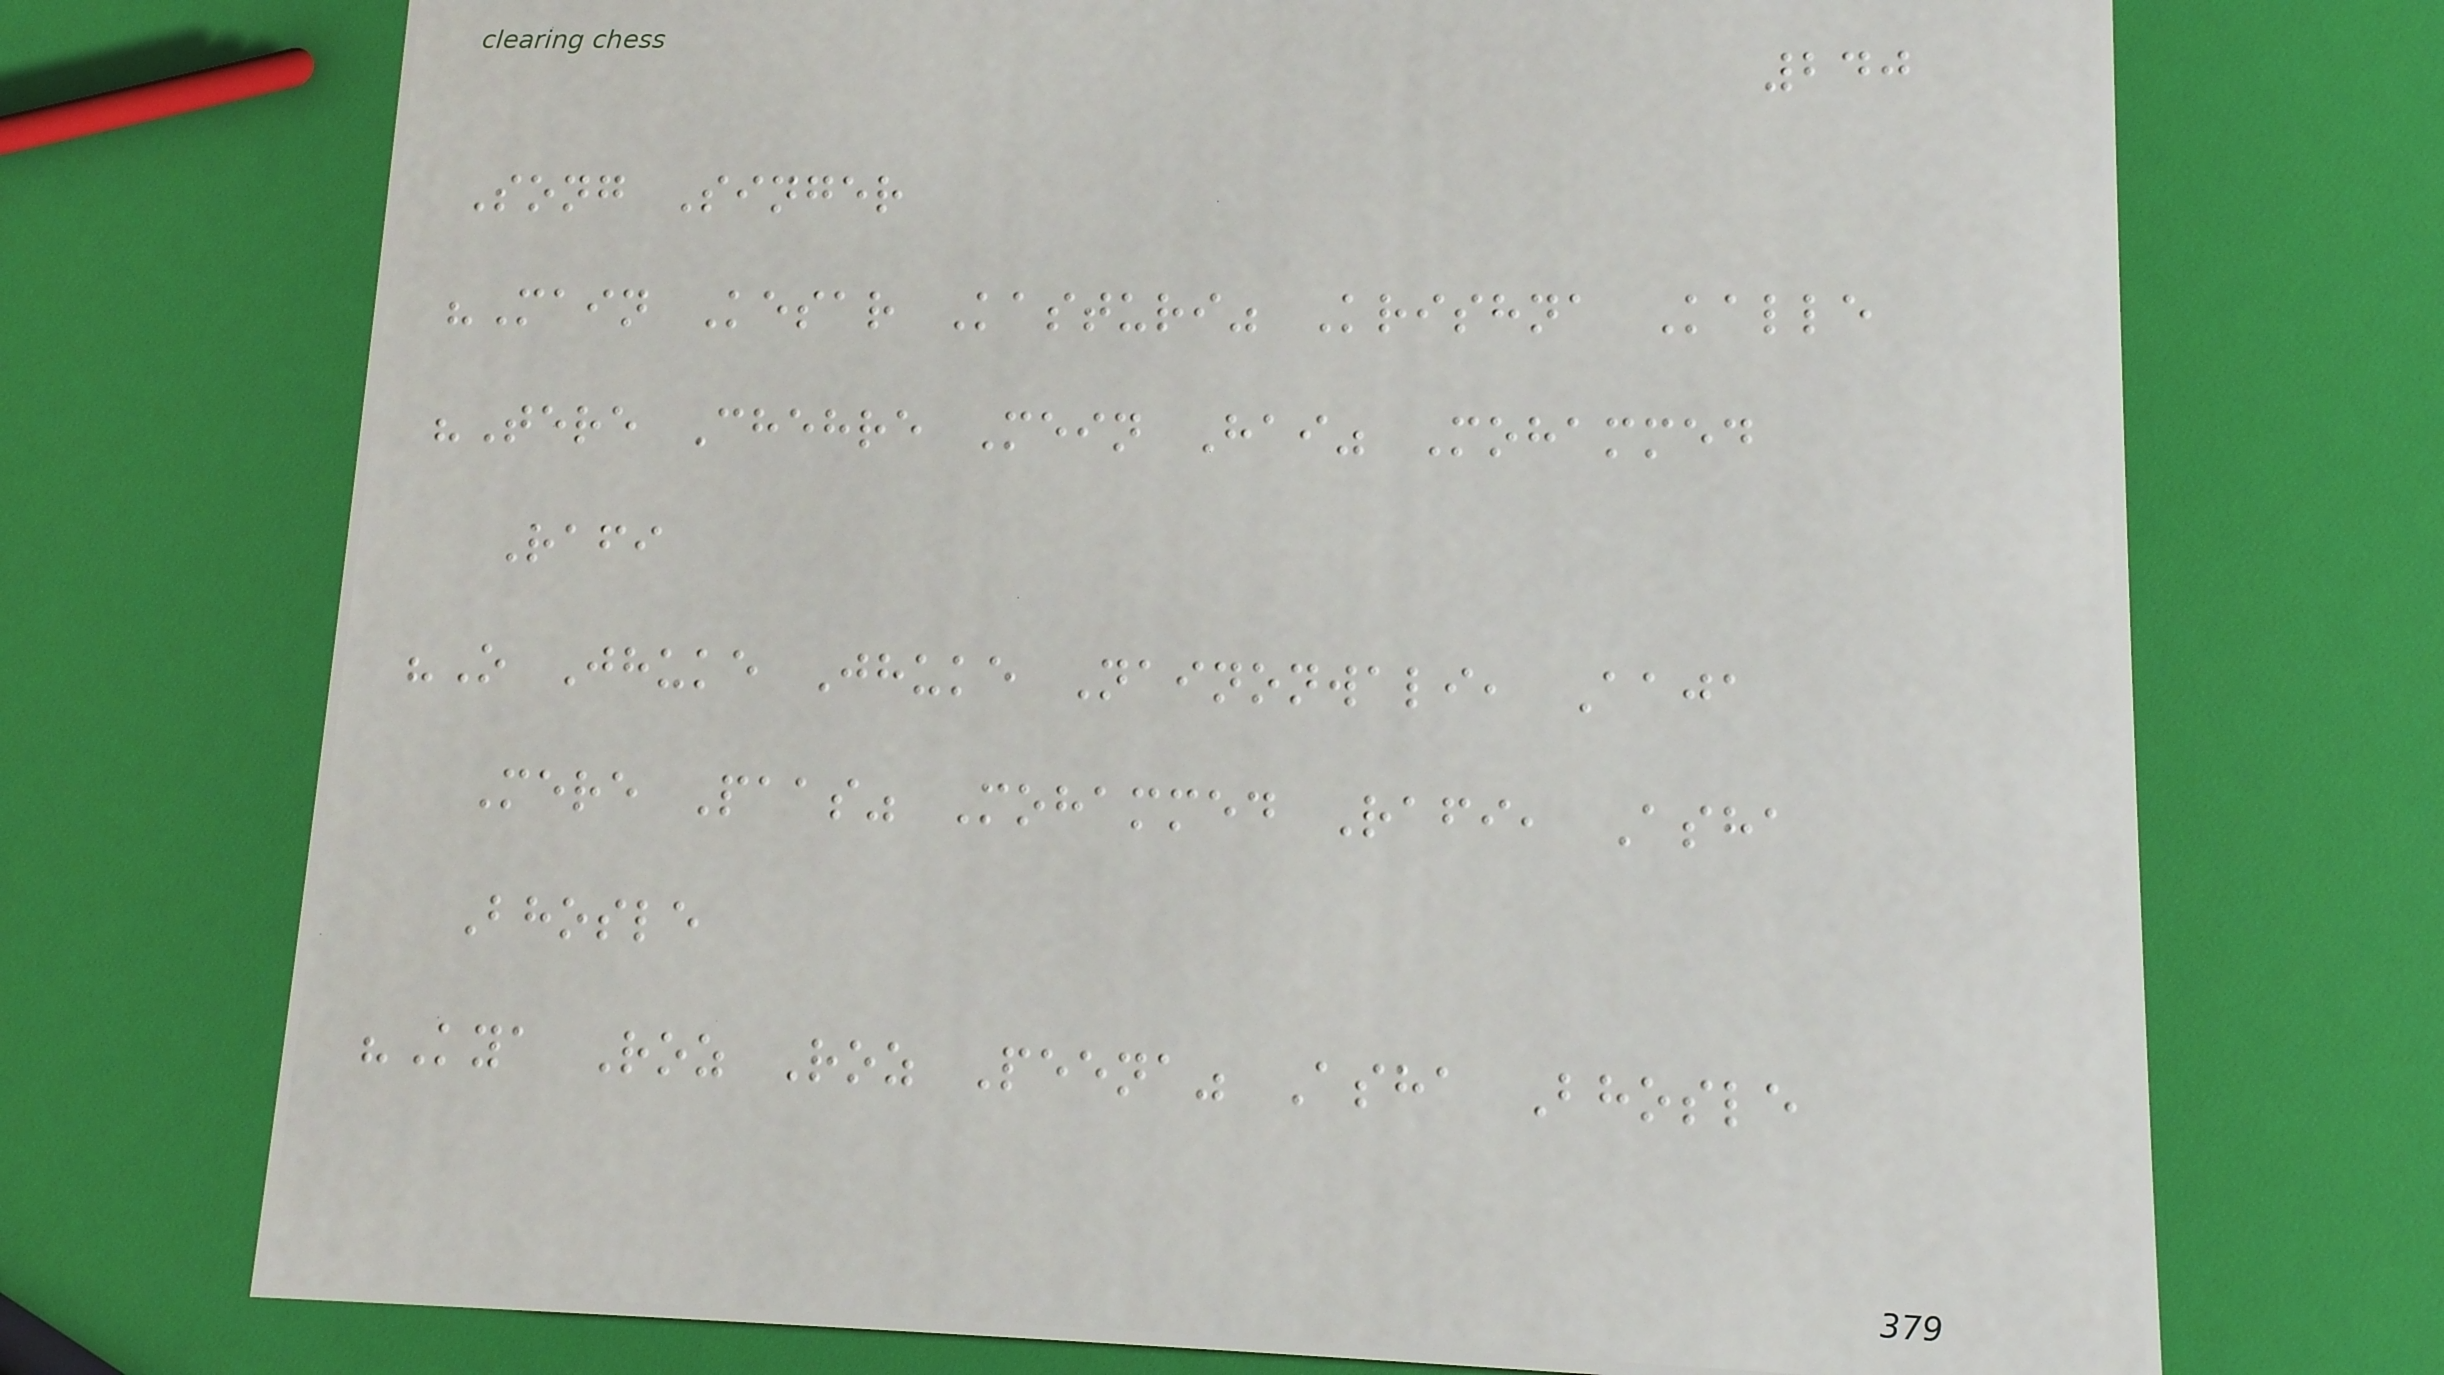240
Song Singer
"Main Kesar Kasturi" Krishna Kalle
"Tere Chehre Mein Hai" Mohammed
Rafi
"O Jhuke Jhuke Nainonwali, Aaja
Mere Paas" Mohammed Rafi, Asha
Bhosle
"Kya Roz Roz Peena" Asha Bhosle
